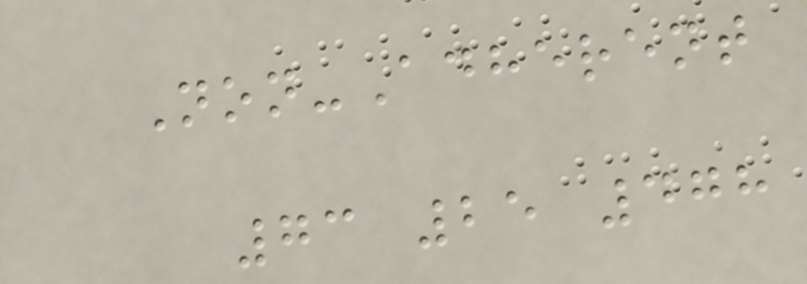Non-Adherent
73 25 478
